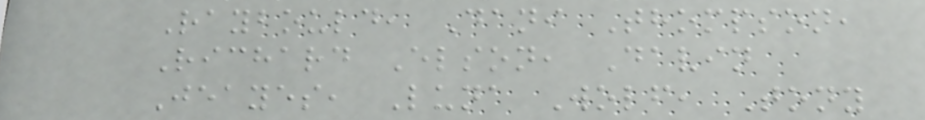Raybould, Dani Thompson,
Richard Elson, Davin
Jeayes, Luna Wolf, Tony
